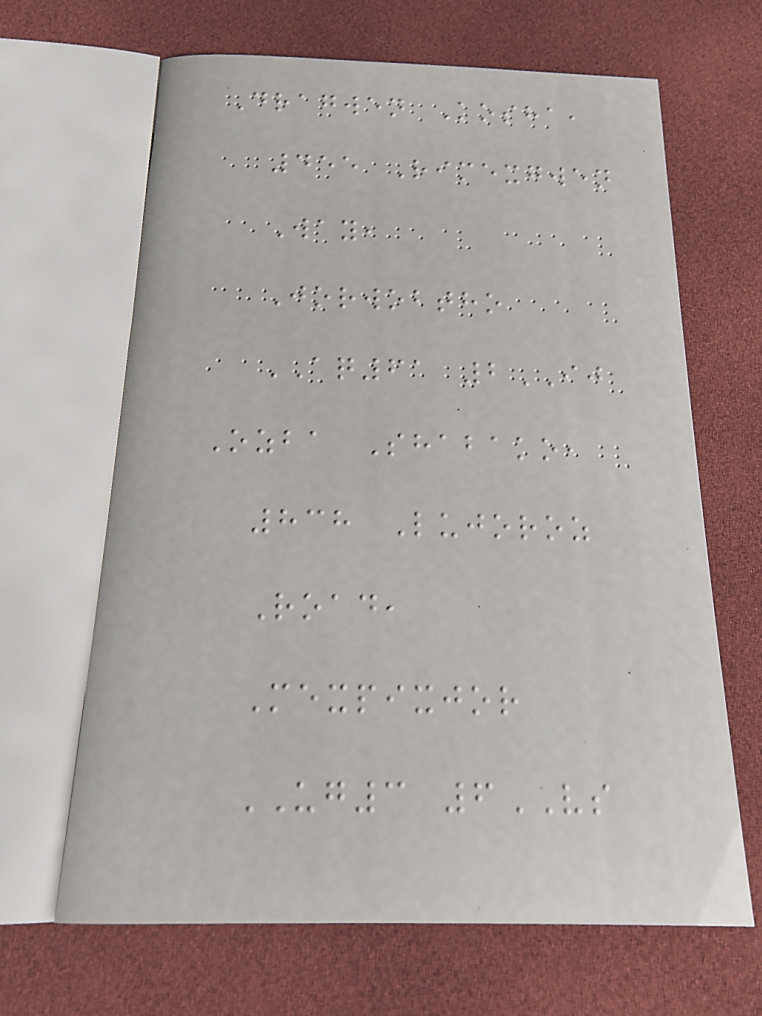Dragwen Kosha,
455 Rimexgwen
Way,
Jorwobtho
AQ61 2IJ
Ozba Shabako,
838 Lujoroz
Road,
Mexpixjor
UG3 6VS
